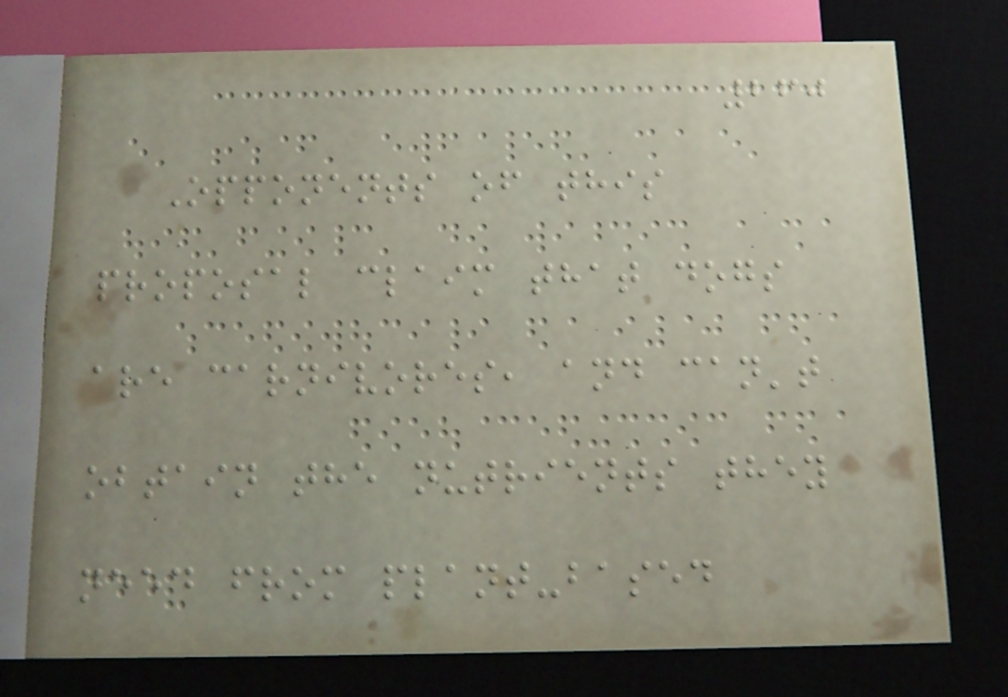260
Opponents of this
proposal claim that dogs
are carnivores, and can't
obtain the nutrients they
need from plant-based
